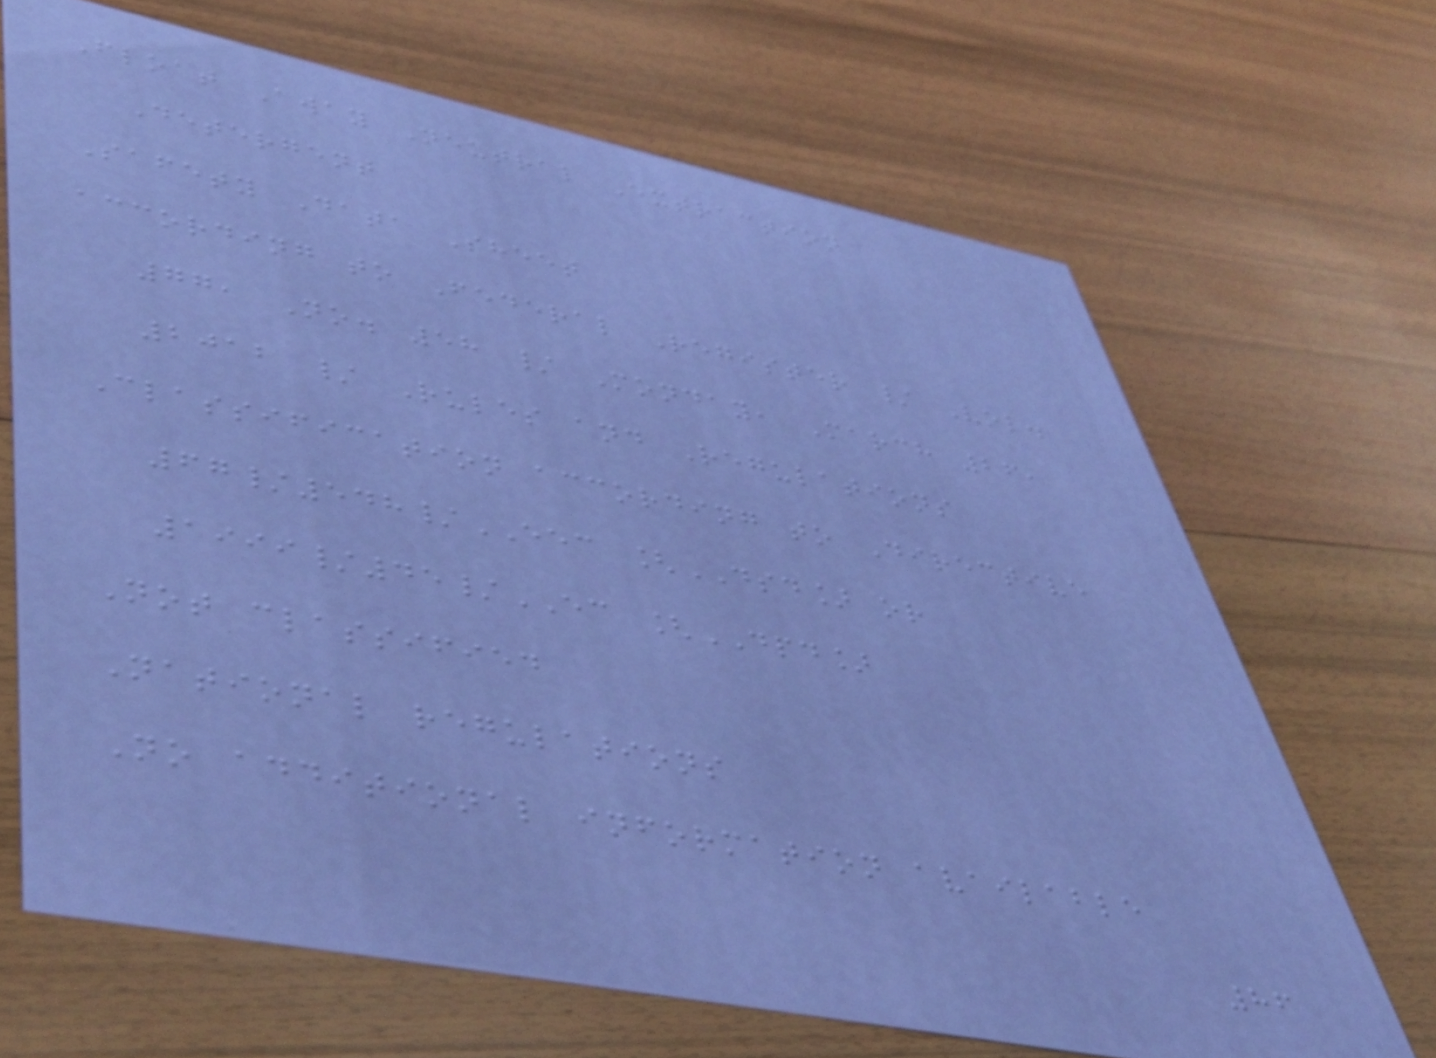Float Away Neutral Extraction
Detergent
Safety Data Sheet
according to Federal Register / Vol.
77, No. 58 / Monday, March 26,
2012 / Rules and Regulations
Classification according to Directive
67/548/EEC [DSD] or
1999/45/EC [DPD]
Not classified
National regulations
No additional information available
86
